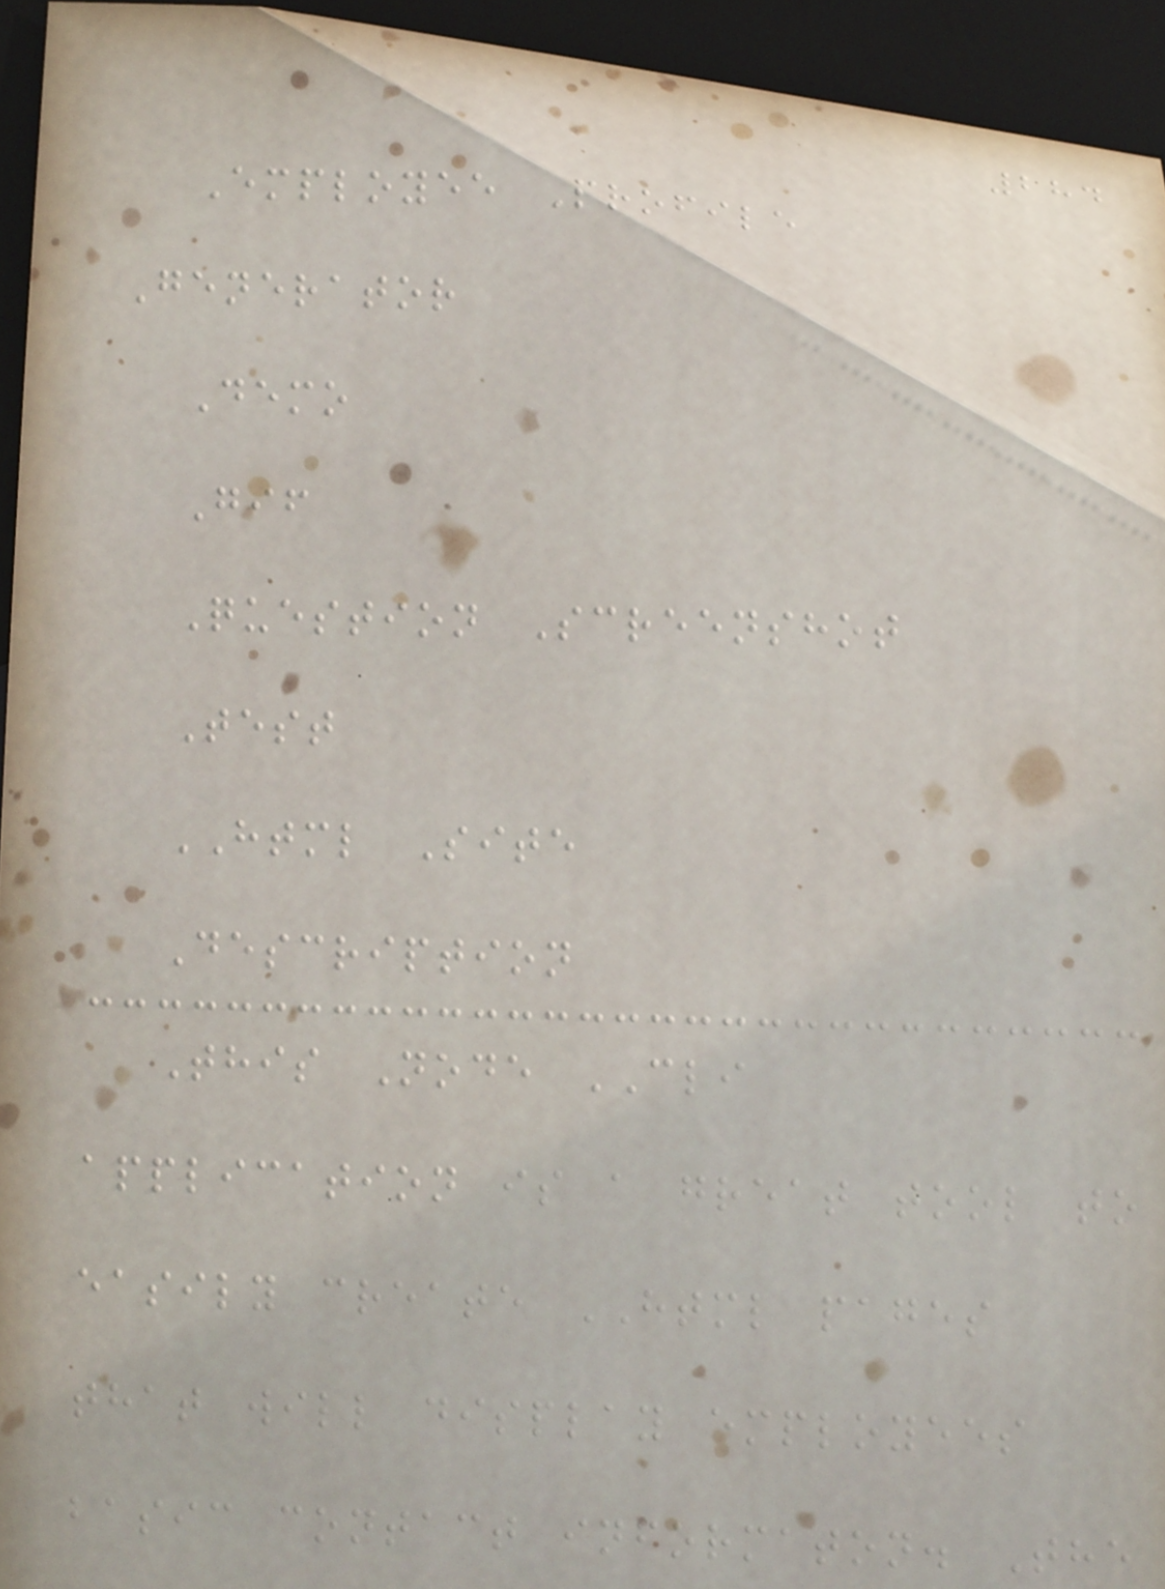284
Employee Profile
Generator
Demo
Gif
Question Screenshot
Test
HTML Site
Description
This Node CLI
application is a great tool to
easily create HTML pages
that will display employees
basic contact informaton. The
